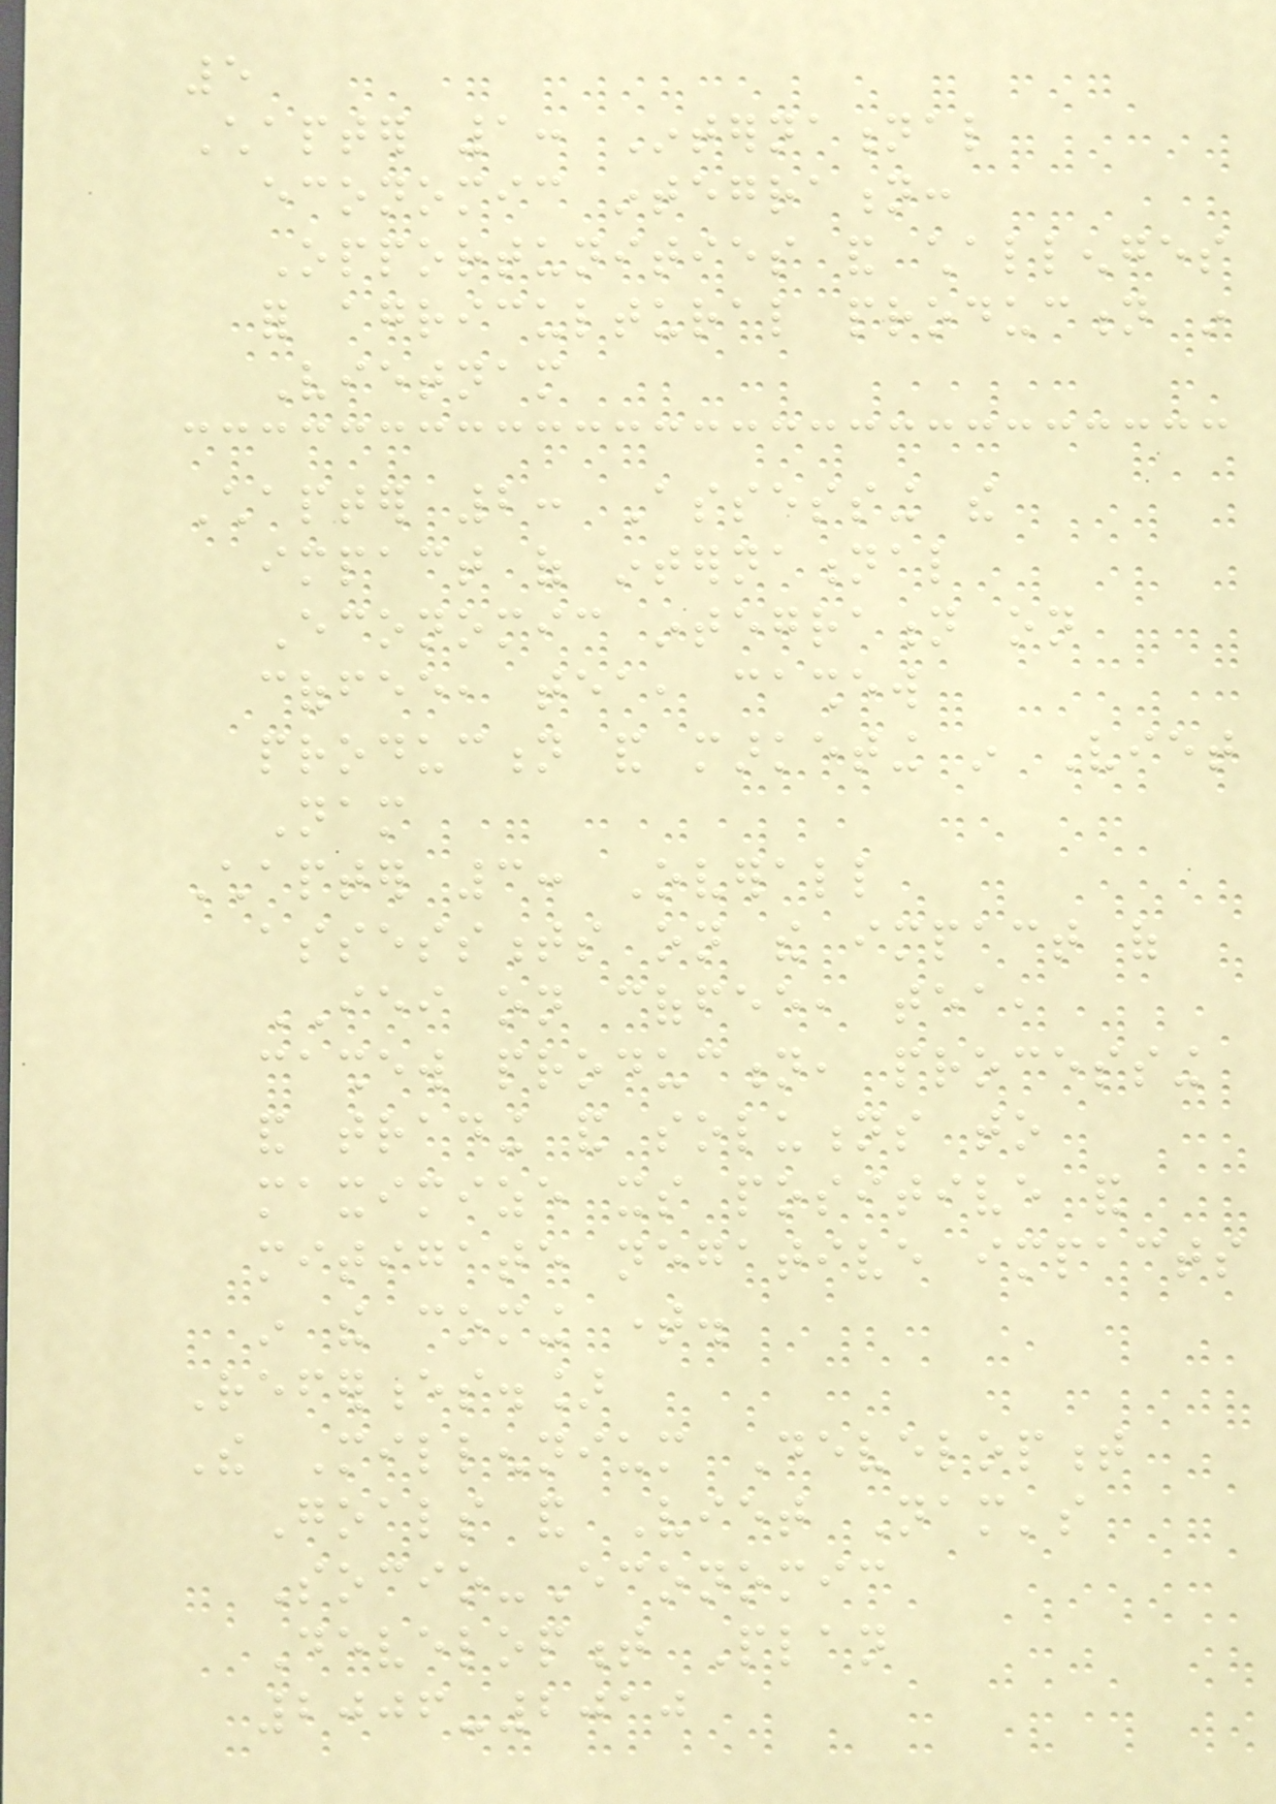5
Chapter 1: International
economic integration:
Opportunities and challenges
for agricultural production in
Vietnam
Chapter 2: Assessing the
impact of international
Economic integration on
coffee, tea, cashew
production and marketing in Viet
Nam
Chapter 3: Overall
assessments on the impact of
IEI on coffee, tea,
cashew production, processing
and trading and solutions to
maximize its positive and
mitigate negative impacts
in the coming time.
References.]
The Millennium Development
Goals and Viet Nam's
Socio-Economic
Development Plan
2006-2010
